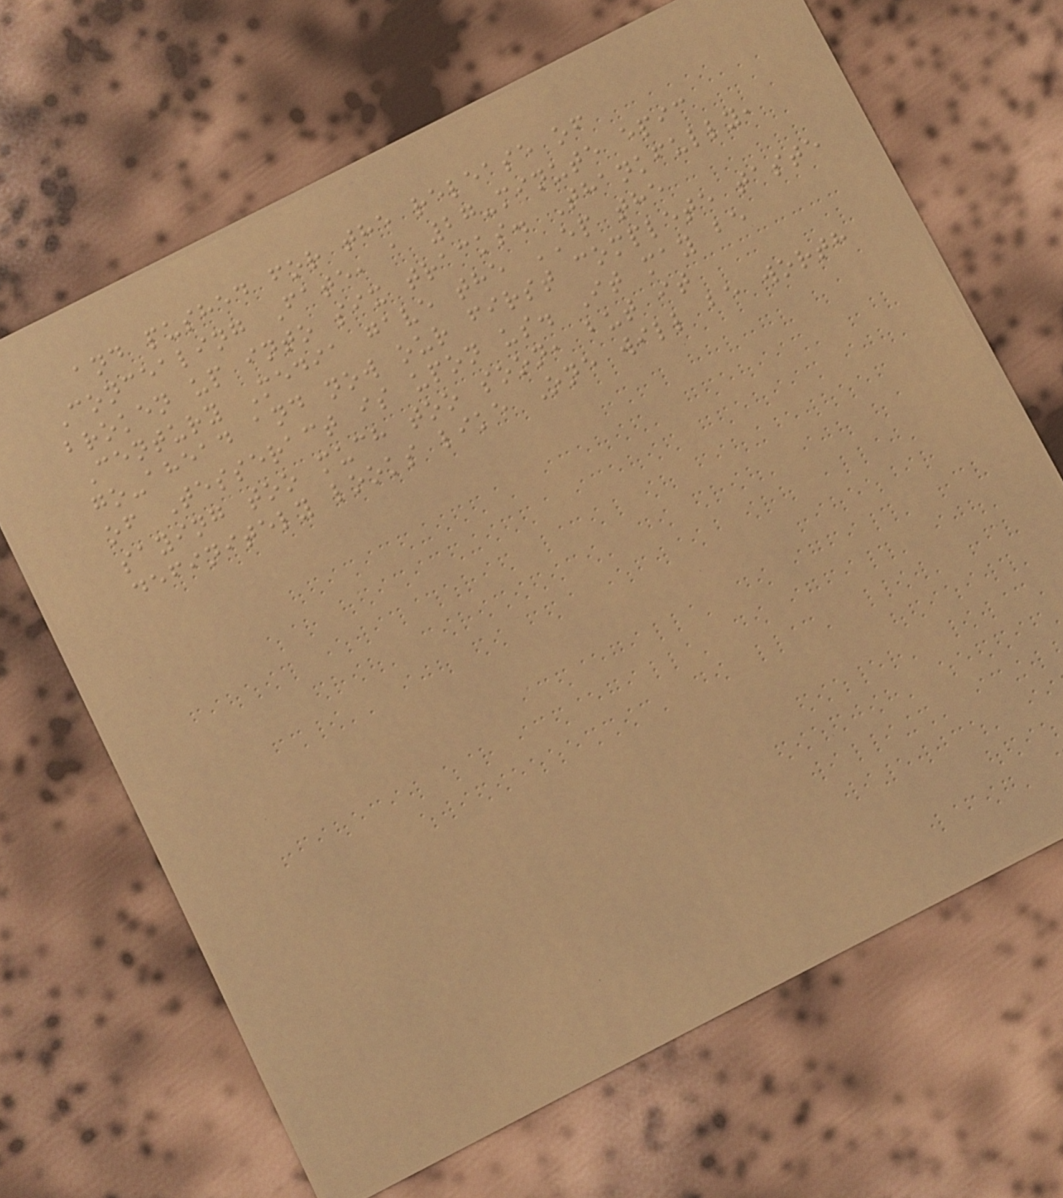and pushed for the release of
Concealing Fate, a 27-minute epic
broken up into six tracks. Thankfully,
Century Media gave the EP the
go-ahead and now our first complete taste
of Tesseract is upon us. It may be
saying too much too soon, but it
definitely looks like One will be worth
